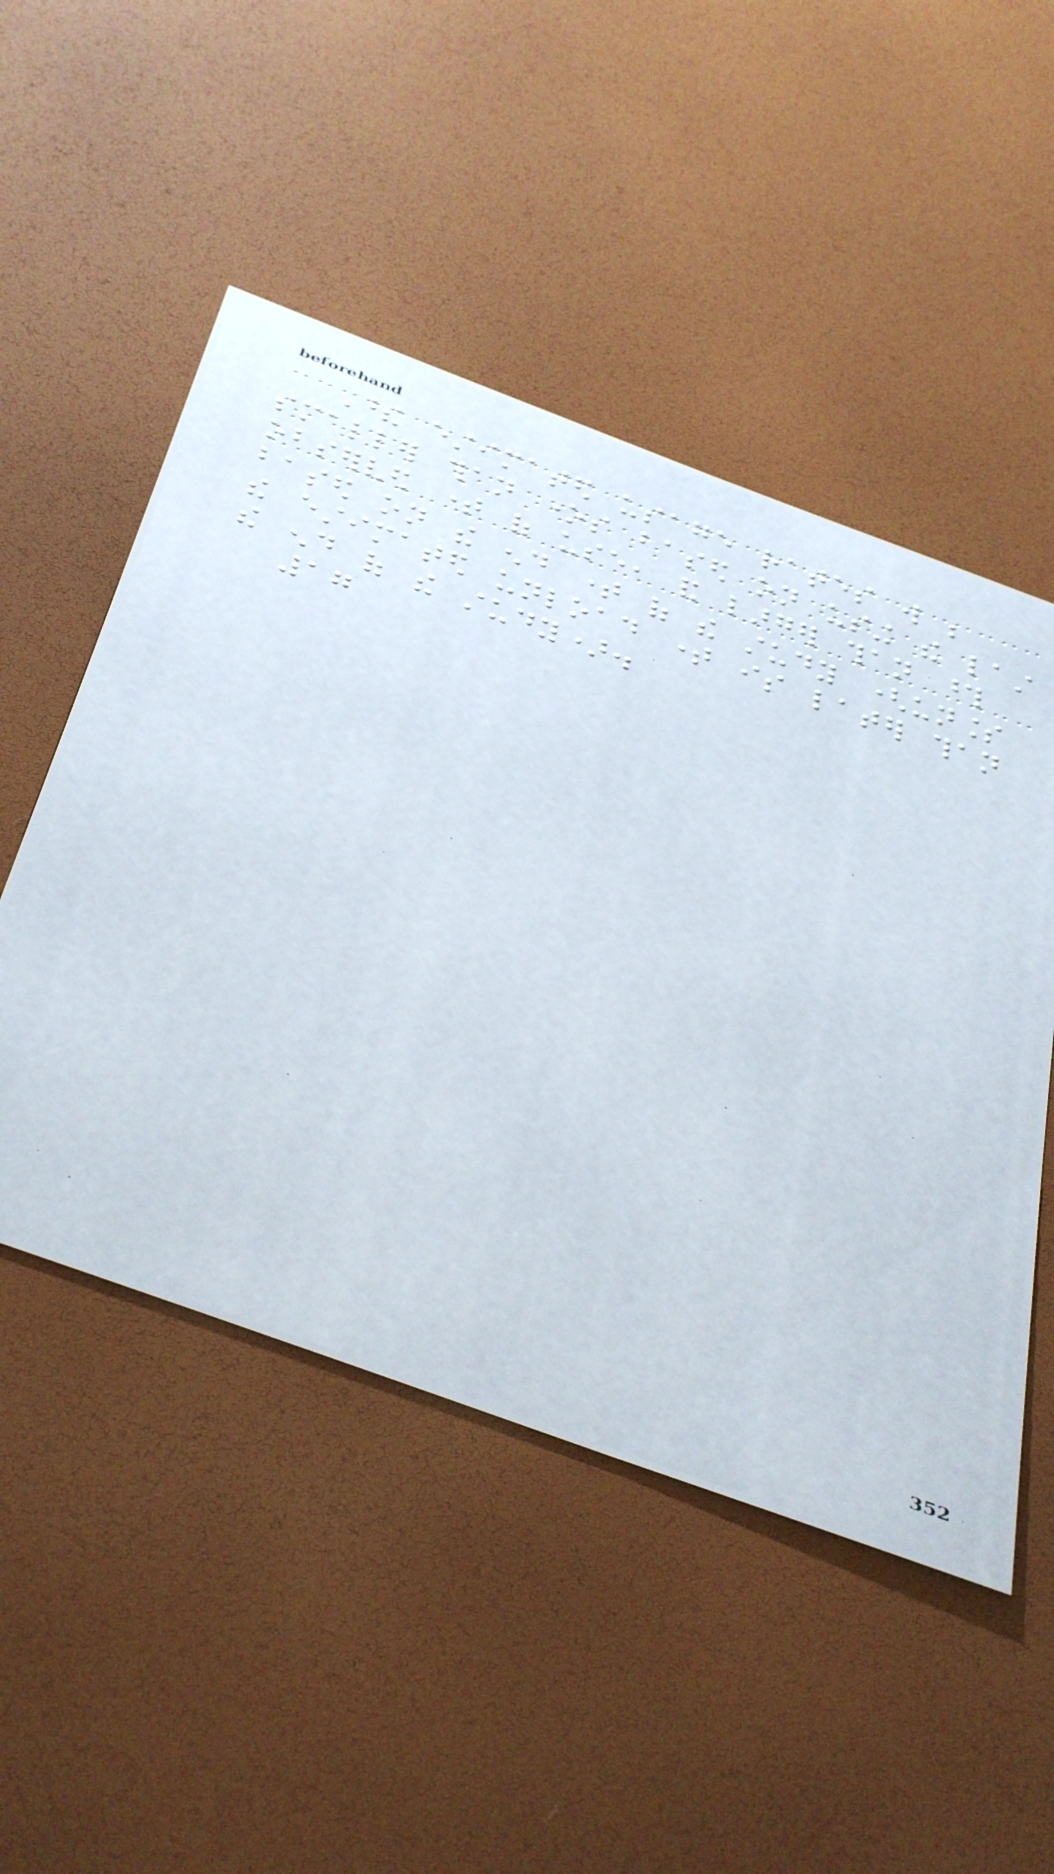These estimated usage rates will be
smaller than ones based on using the last
observed time of use, and larger than those
based on the end time of the study (unless
the estimated unload time is later than
the end of the study).
17
